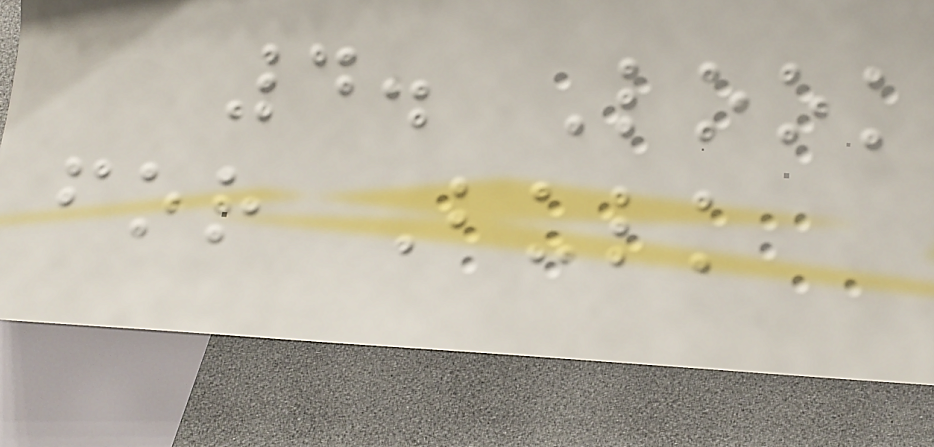4. Look
for Bulk
